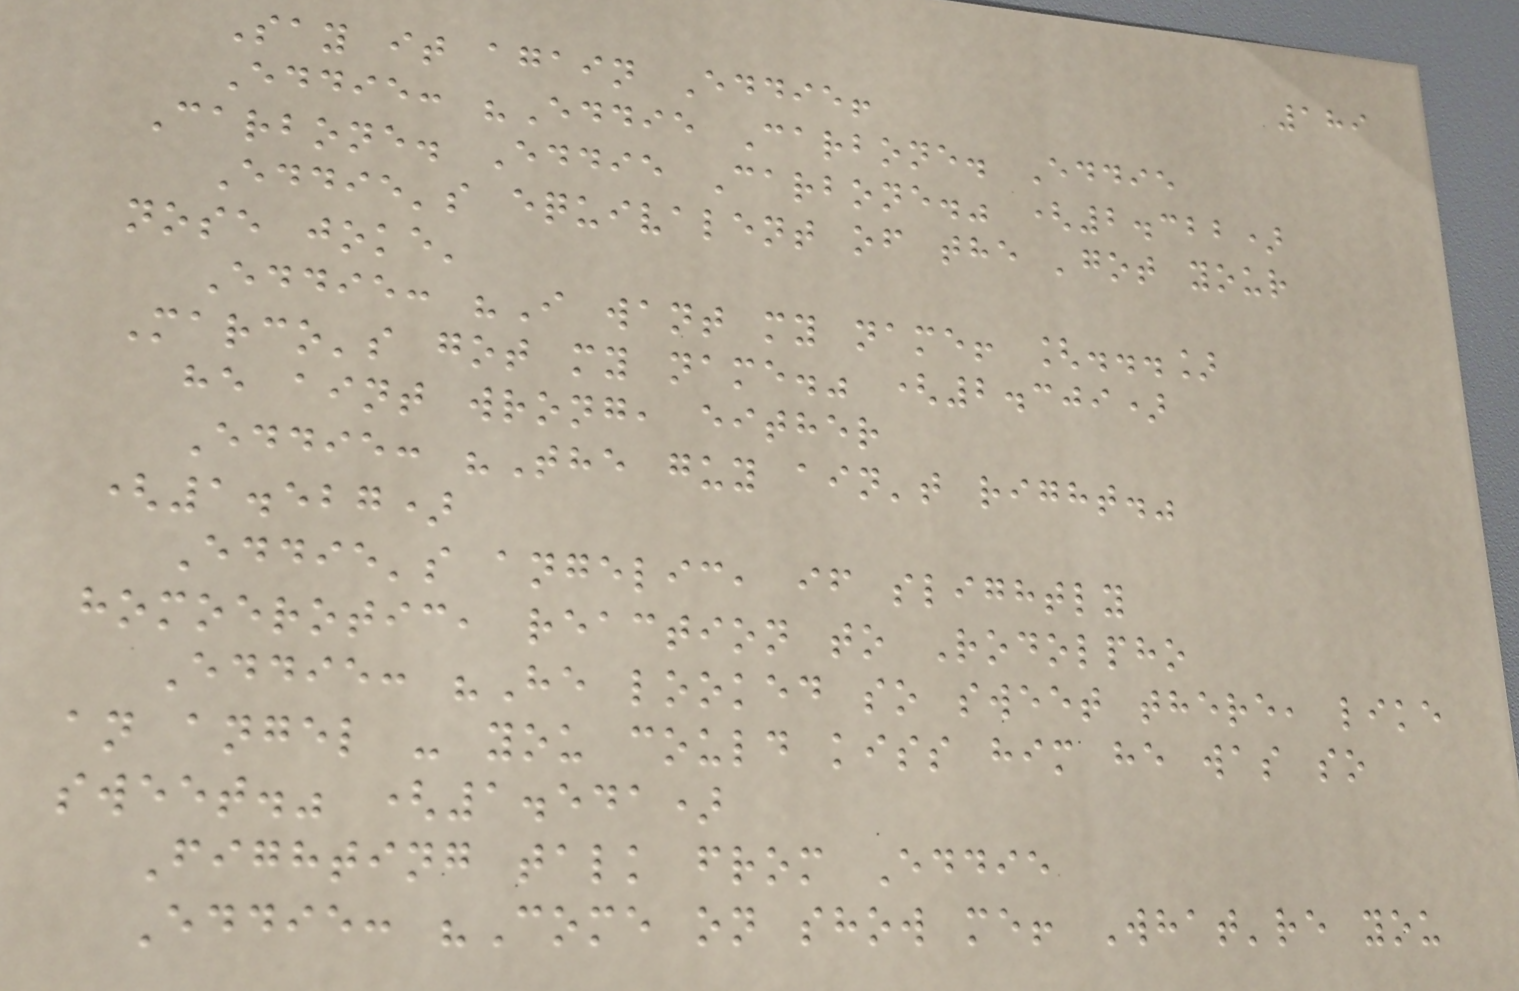189
Say it again Eddie!
Eddie: "Eddie Carbone. Eddie
Carbone. Eddie Carbone." (2.322)
Eddie's equivalent of the 'got your
nose joke'
Eddie: "I want my name! [...]
Marco's got my name." (2.309)
he aint wrong, either
Eddie: "The guy ain't right."
(1.527)
Eddie's angelic, if slightly
homoerotic, reaction to Rodolpho
Eddie: "He looked so sweet there, like
an angel - you could kiss him he was so
sweet." (1.541)
Fighting talk from Eddie
Eddie: "Come on show me! What're you
